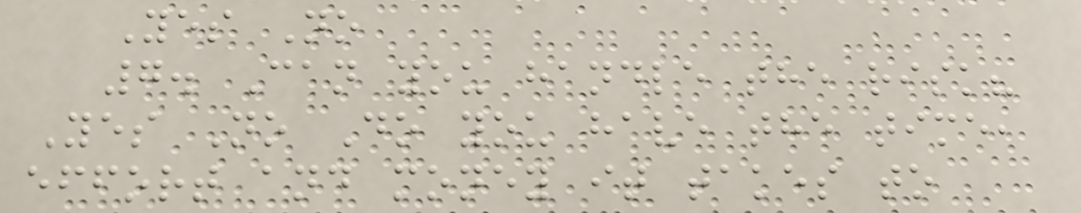Yes No
7. Can you handle the risk?
Yes No Do you have the time,
effort and money it takes to
